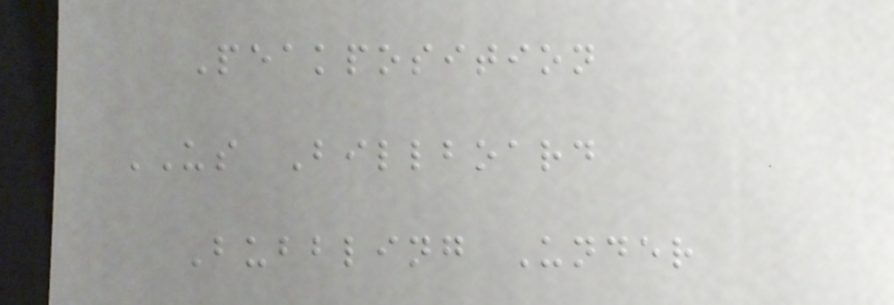Peakposition
US Billboard
Bubbling Under
